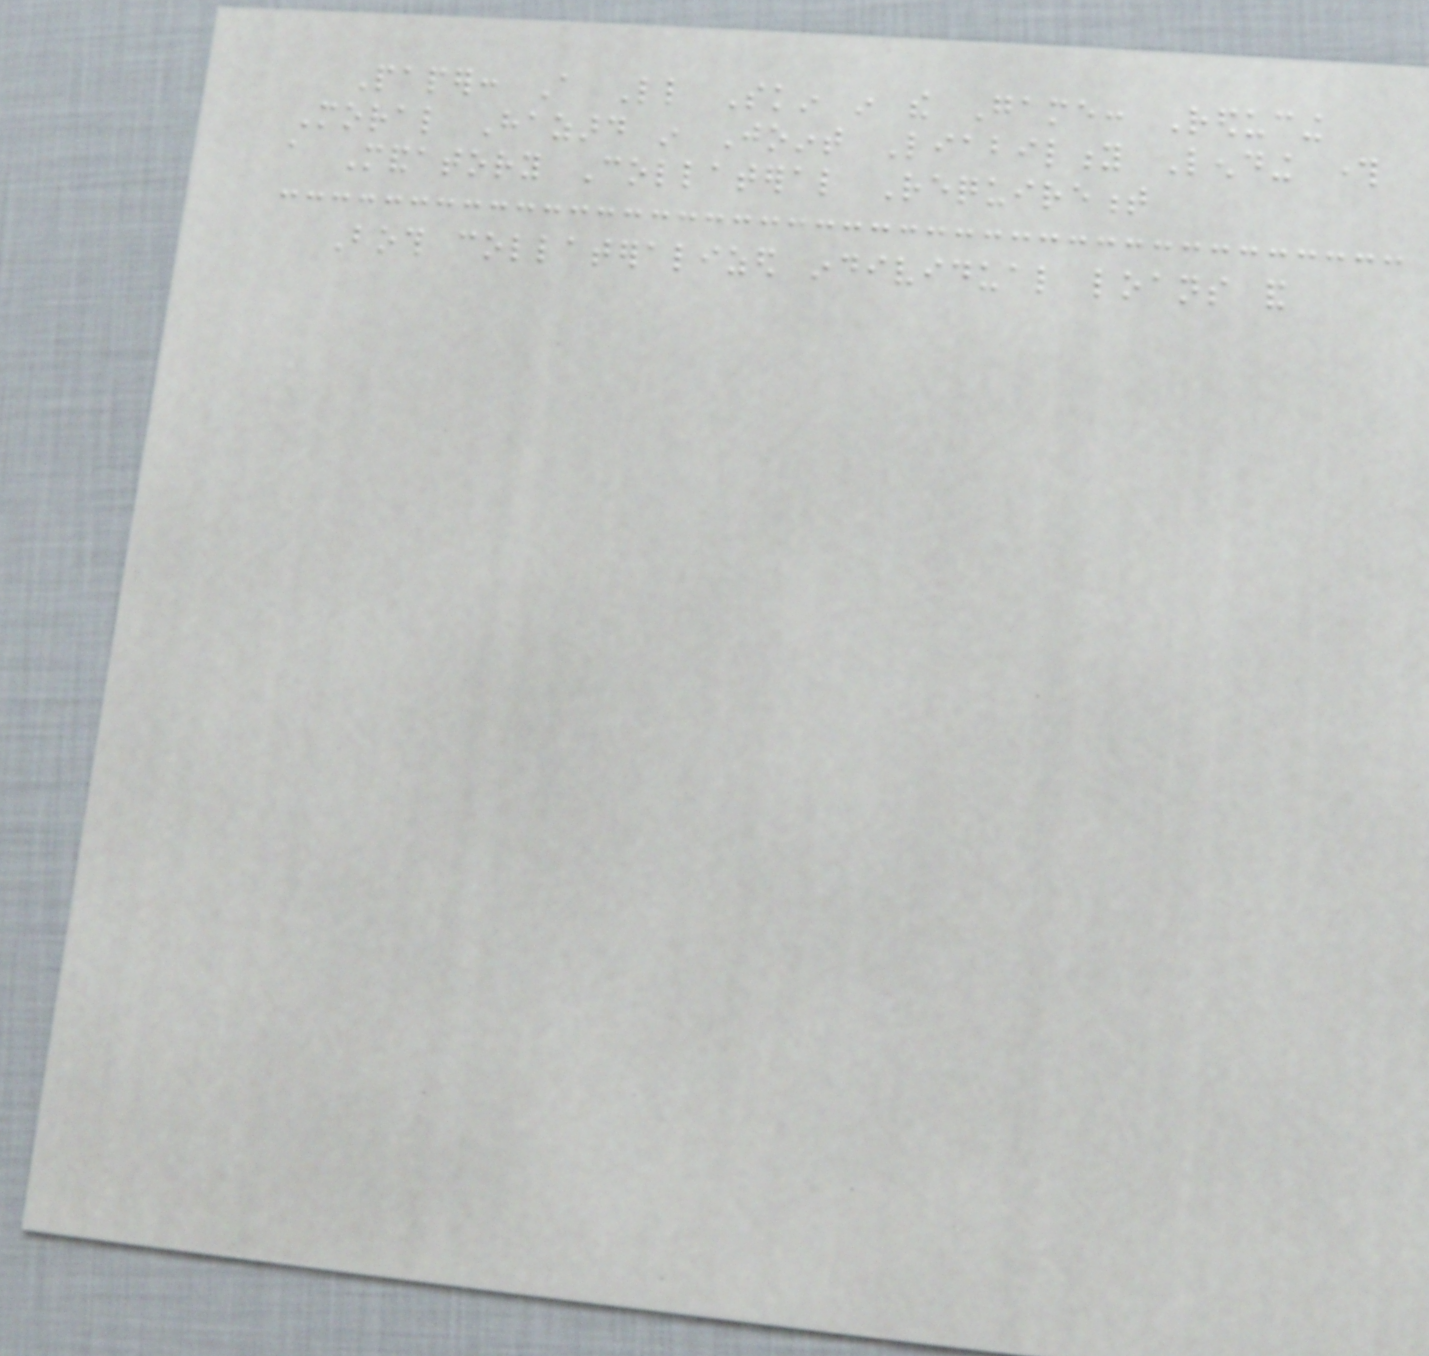Paper: A Little Skin in the Game: Reducing
Moral Hazard in Joint Liability Lending through
a Mandatory Collateral Requirement
Both collateralized individual loans and
